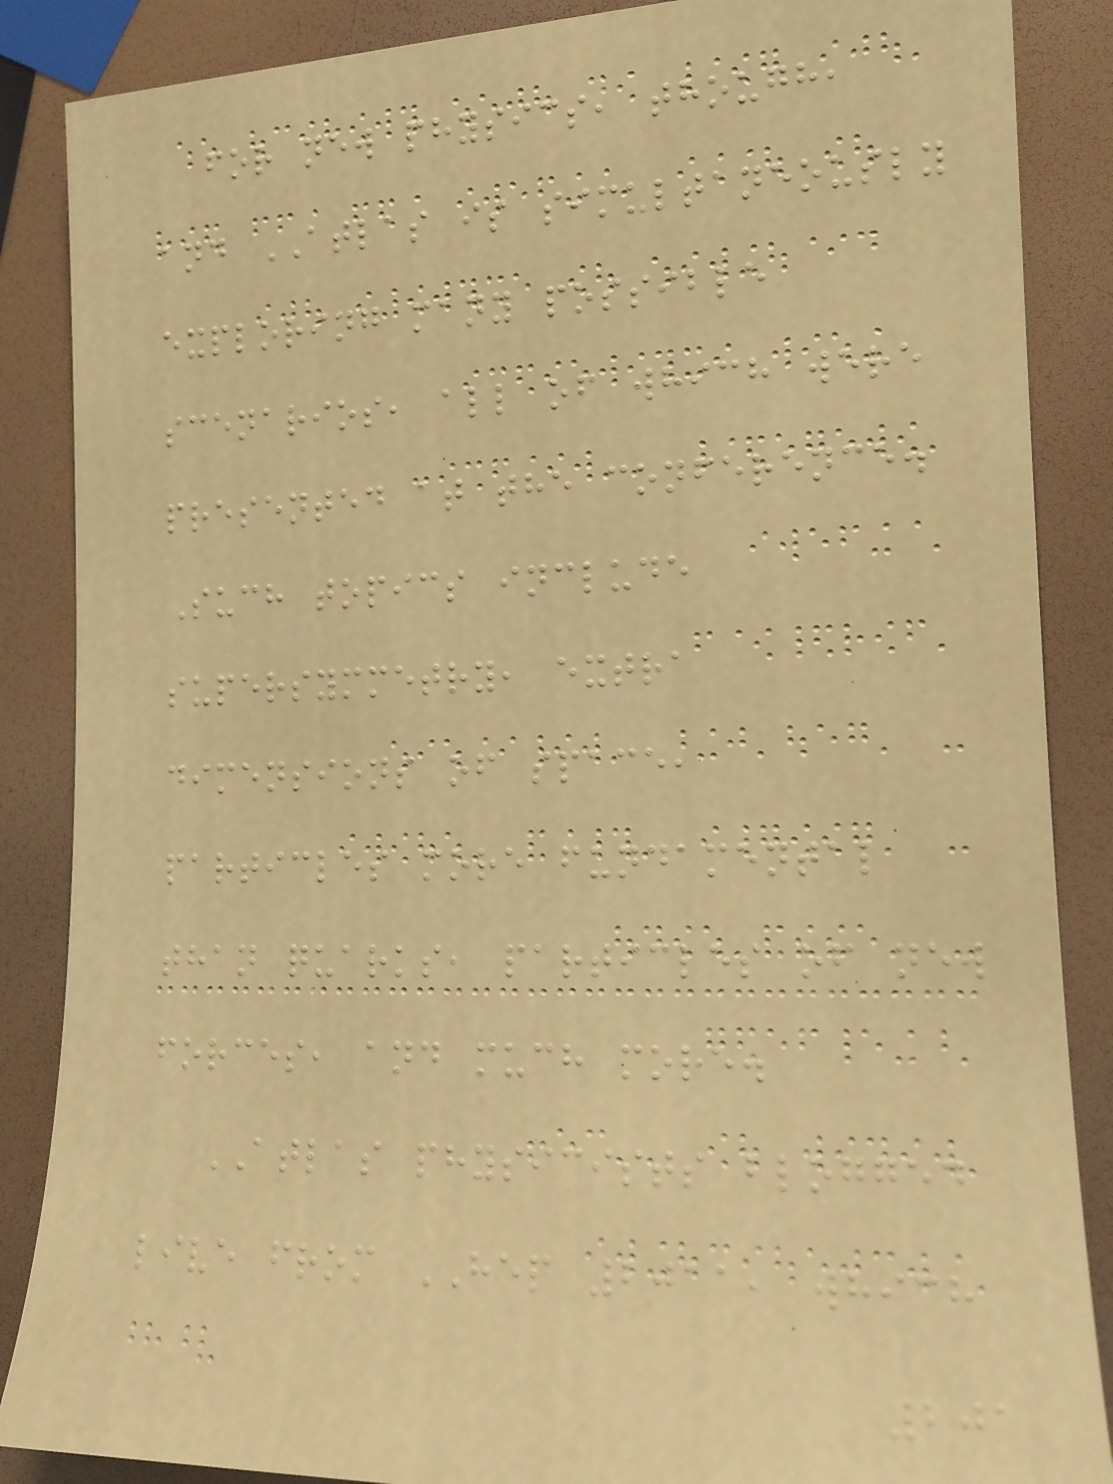for new physics, though,
and ATLAS is simultaneously
exploring many possible
scenarios, all of which were
presented at the conference.
Such topics include
supersymmetry, extra
dimensions of space,
particles more fundamental
than quarks, particles of new
forces, and much more.
ATLAS physicists blogged
live from HEP 2011, which
201
